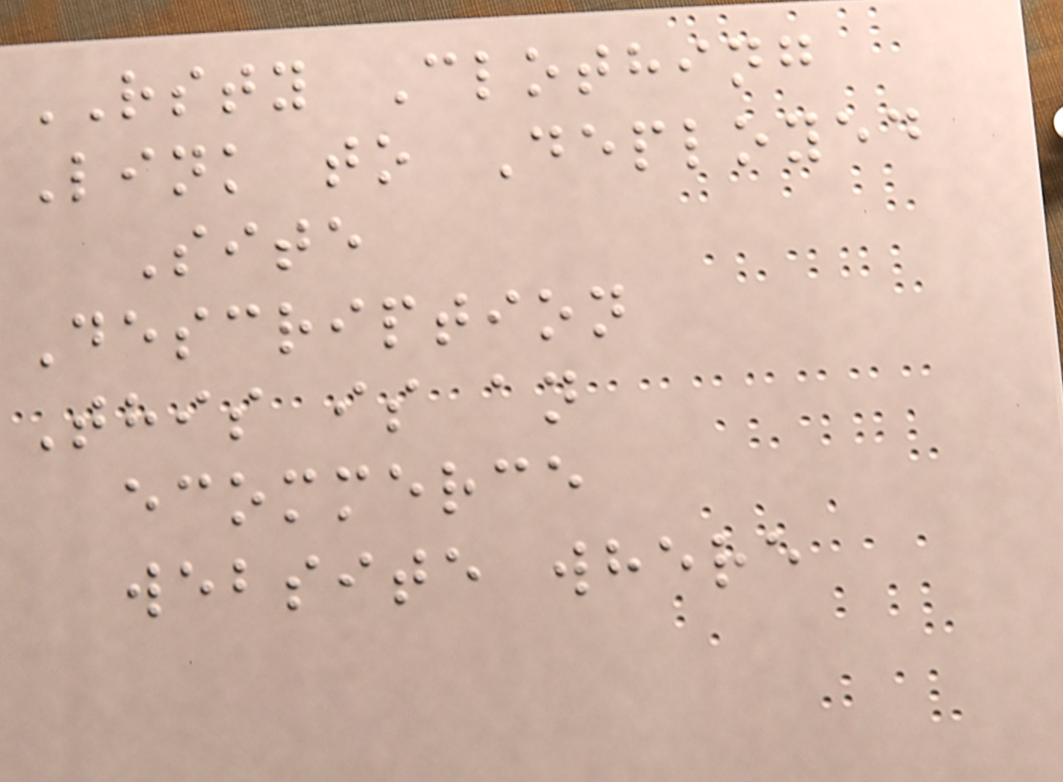RSTY Clothing
Link to Deployed
Site
Description
This is an
ecommerce
website where
